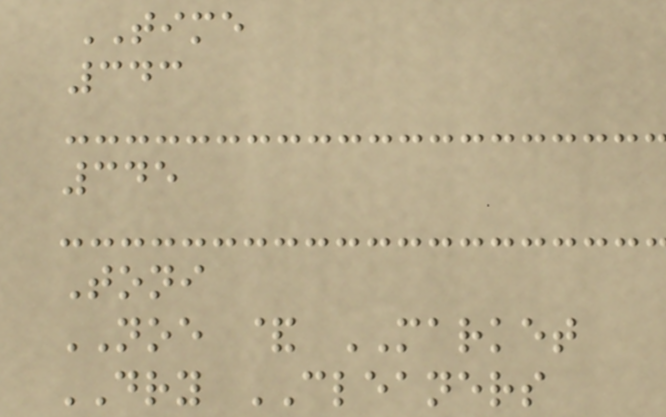TIME
343
345
Toni
NOE & MARKET
DRY CLEANERS
